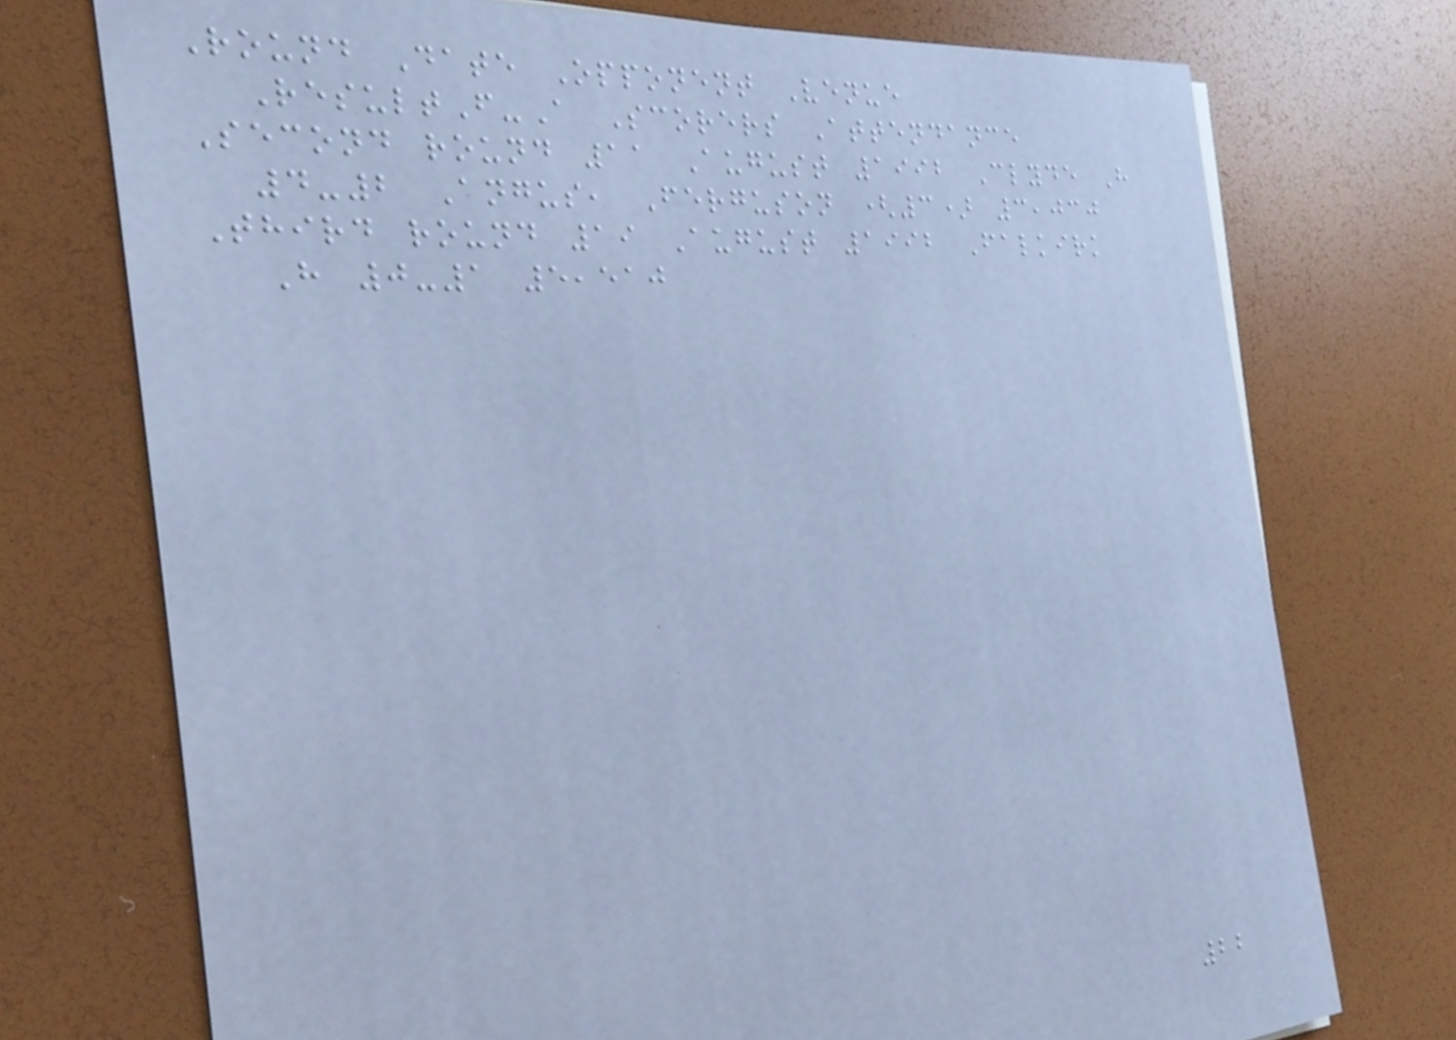Round Date Opponent Venue
ResultF-A Scorers Attendance
Second round 11 August 1992 Clyde H
4-2 Angus, Ferguson (3) 3,030
Third round 19 August 1992 Falkirk
H 0-1 5,510
22
